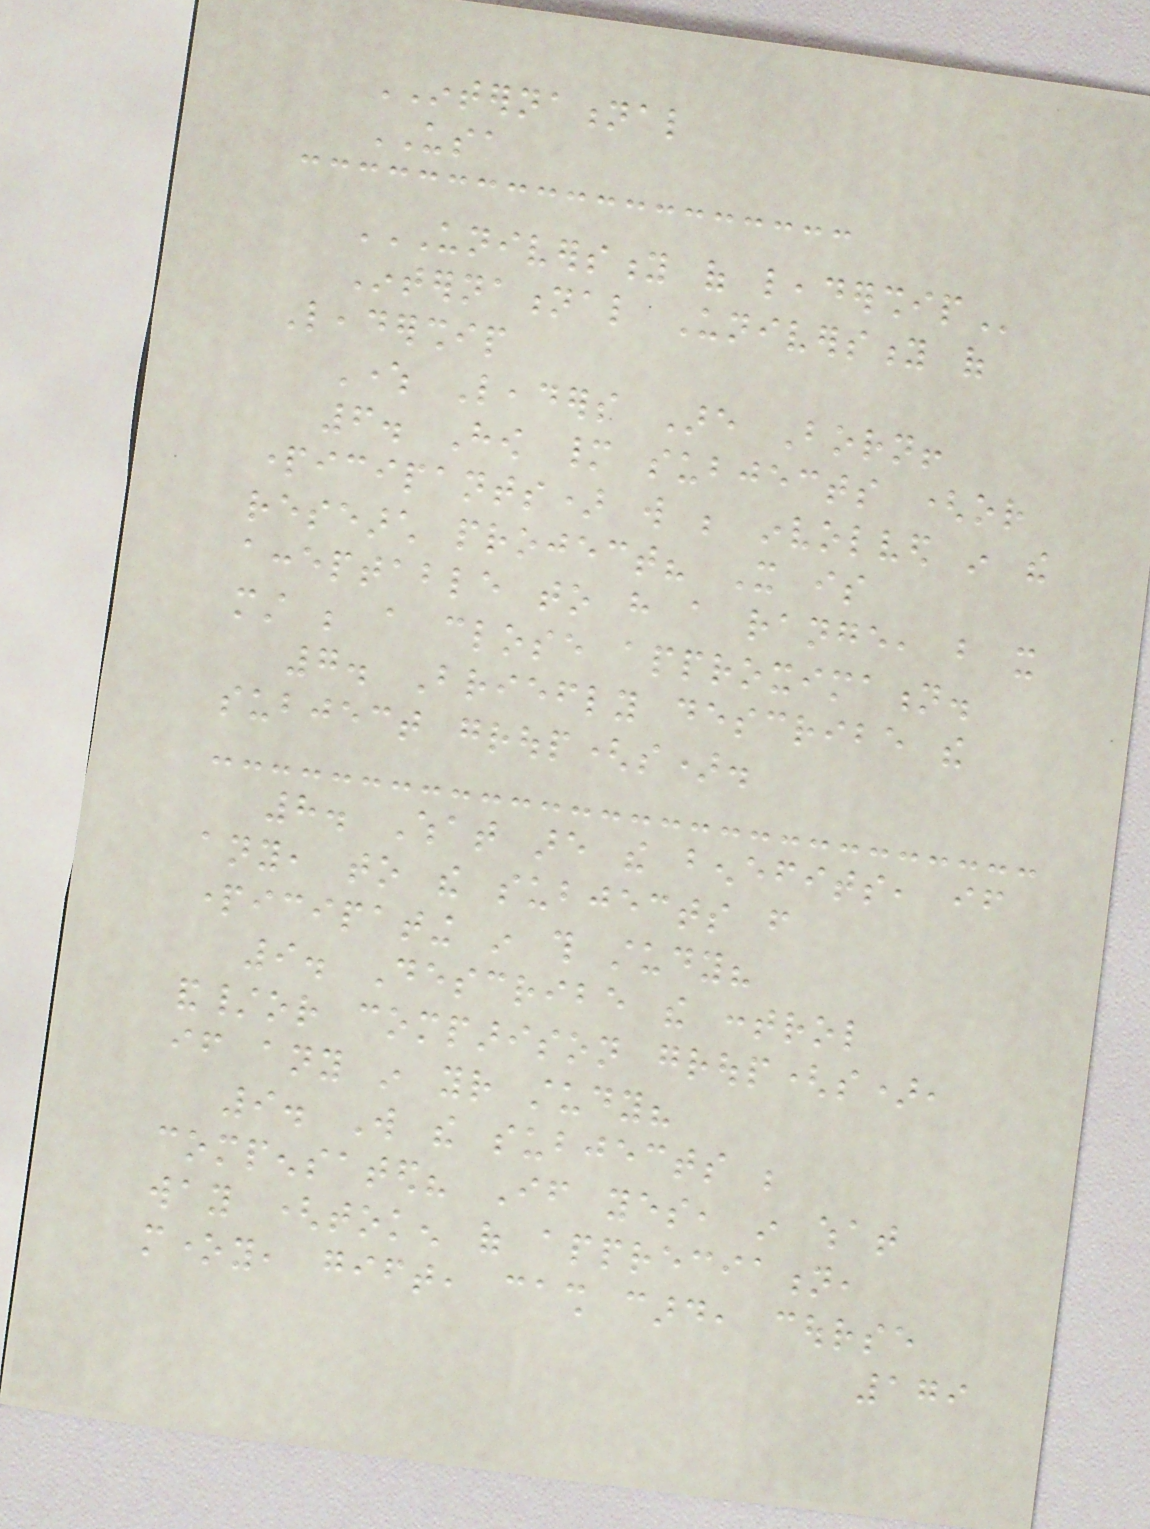INTERNATIONAL
USA
UNIVERSITY OF LEADERSHIP
International University of
Leadership
Where Leaders Are Born!
6. How many subjects (or
participants) will be involved in the
research project? It is
acceptable to have a range, but it
must be a close approximation.
7. Briefly describe the
subject group(s).
8. What are the benefits, if
any, to the subjects from
participating in this study?
9. Describe the control
and/or comparison group(s),
if any in your study?
9. Will the subjects be
compensated? If yes, in what
way (token of appreciation,
money, gift, cash card, course
179
